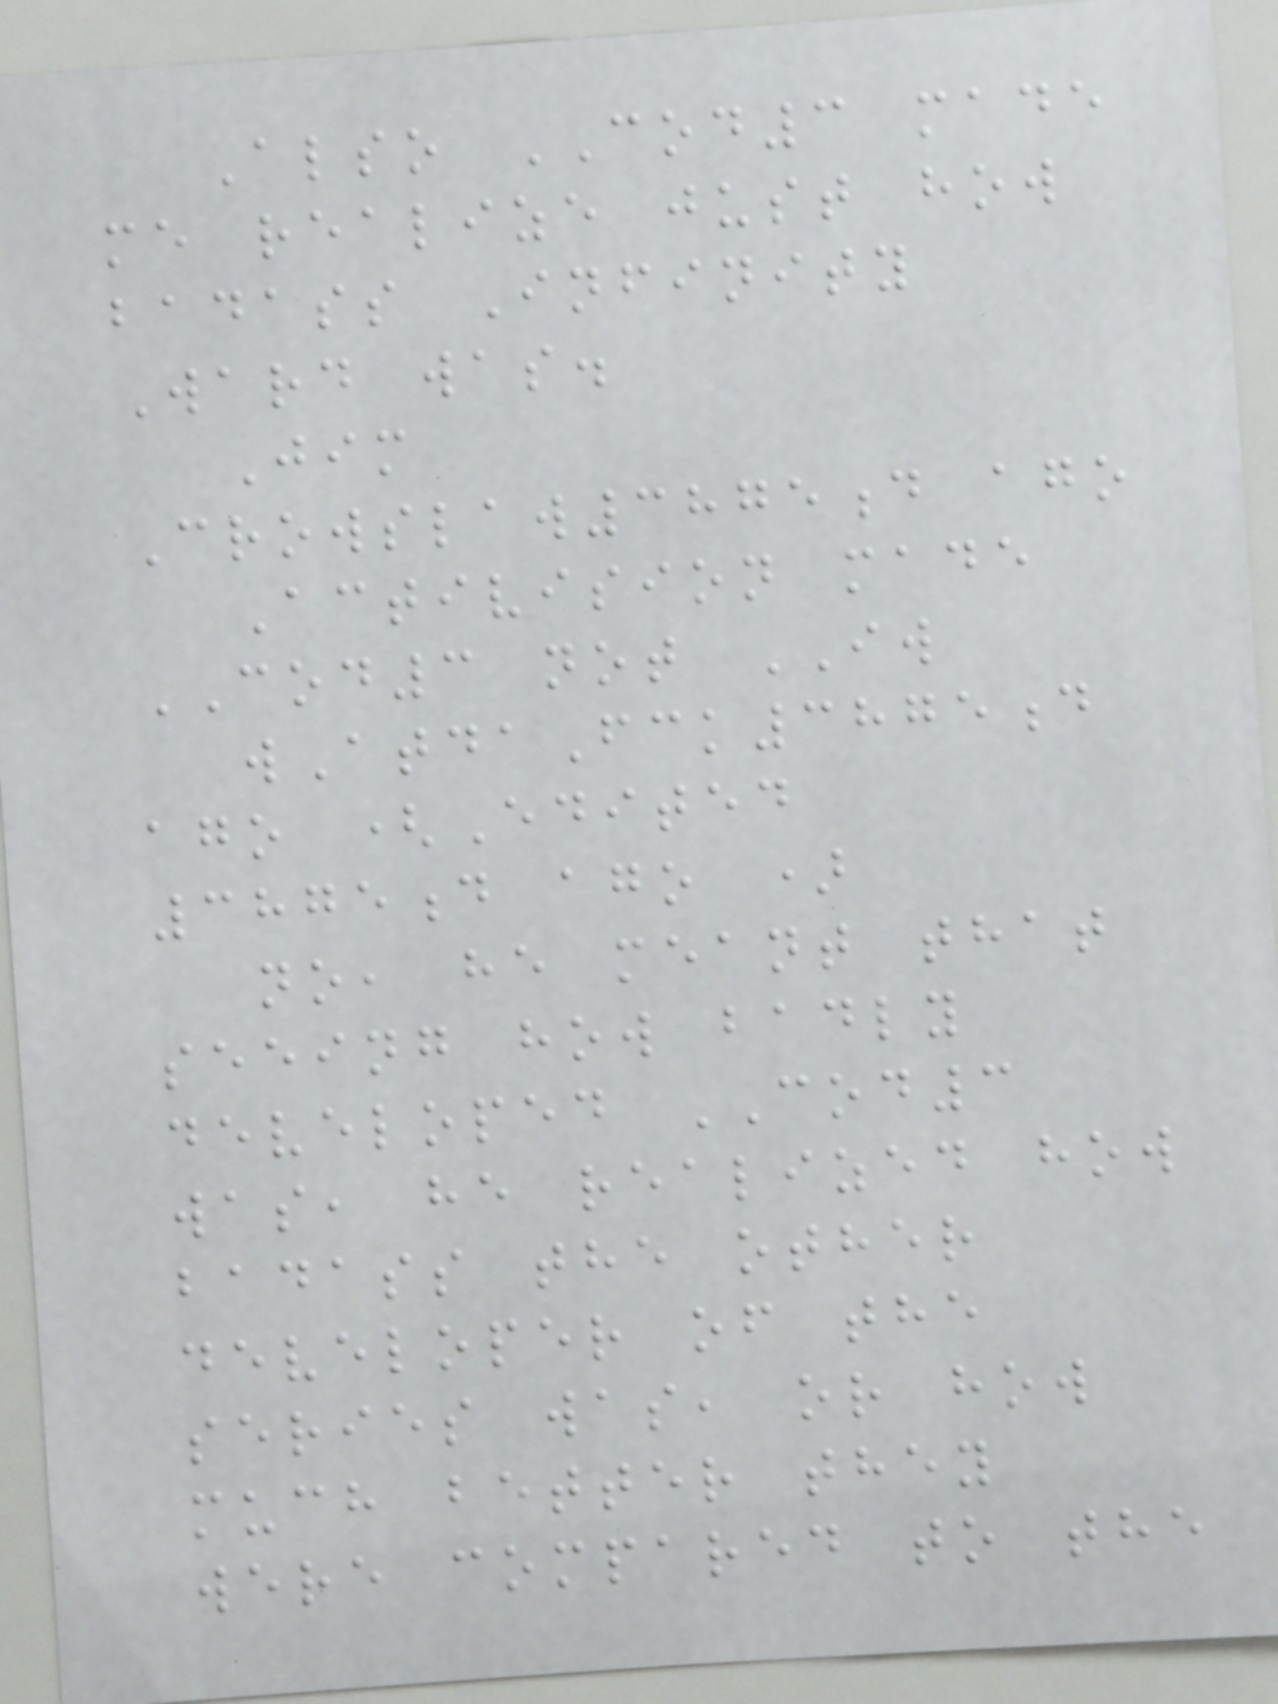Also COD3 made
me realize just how
badass Infinity
Ward was.
Jim
Crowslaw3875d ago
Activision made
COD3 not IW
wAtdaFck3875d
ago (Edited
3875d ago )
no, he meant that
seeing how badly
developed COD3
was, he realized how
badass the other
developer of the
series was, or how
much better they
were compared to the
